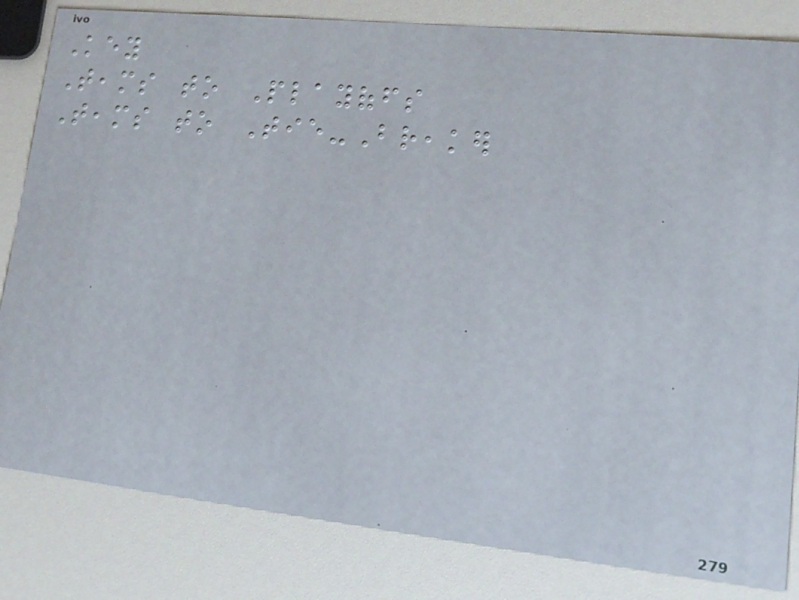Key
Teams to Playoffs
Teams to Tie-Breaker
